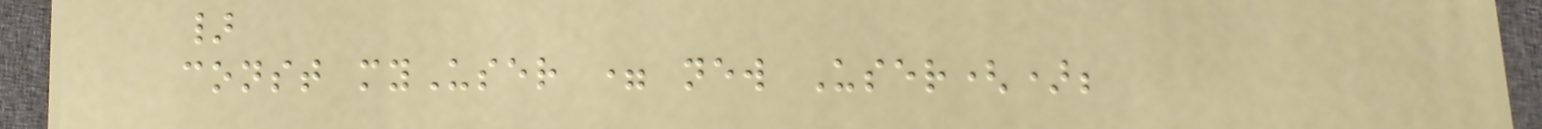}
const myUser = new User();
